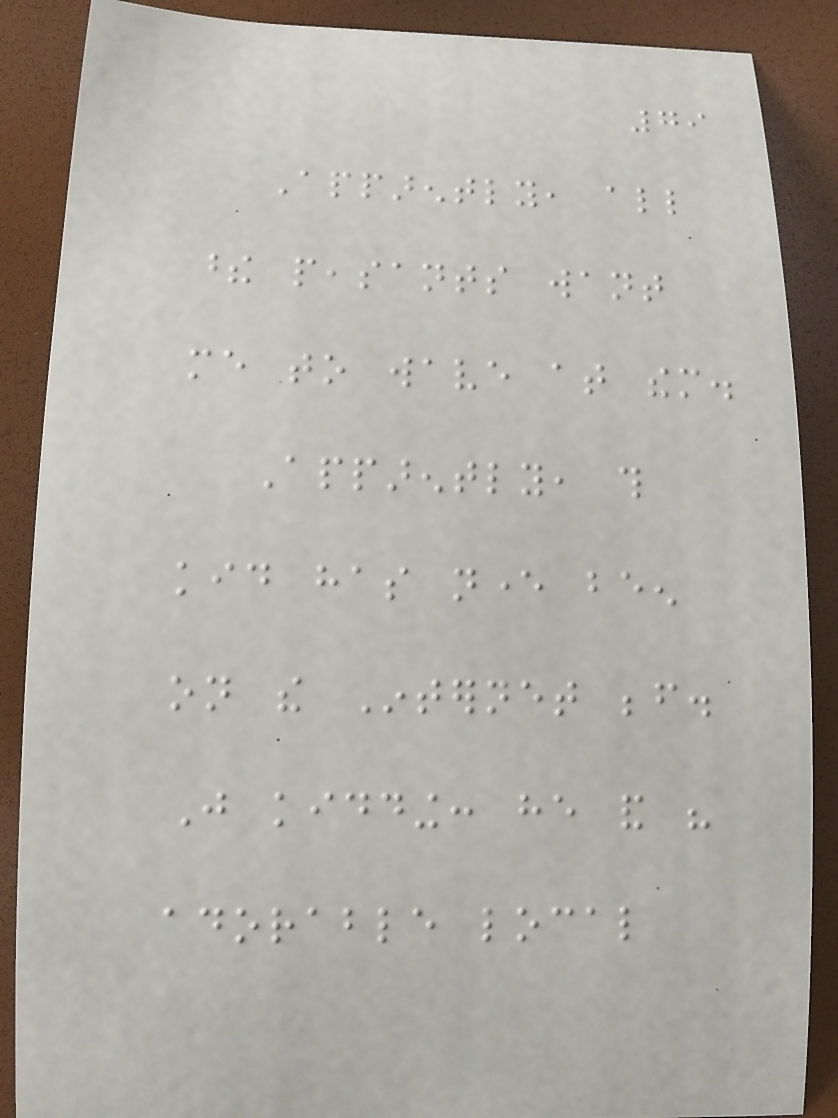79
Apparently, all
these peasants want
me to wave at them.
Apparently, this
kid has never been
on the Internet before.
Just kidding: he and his
adorable local
